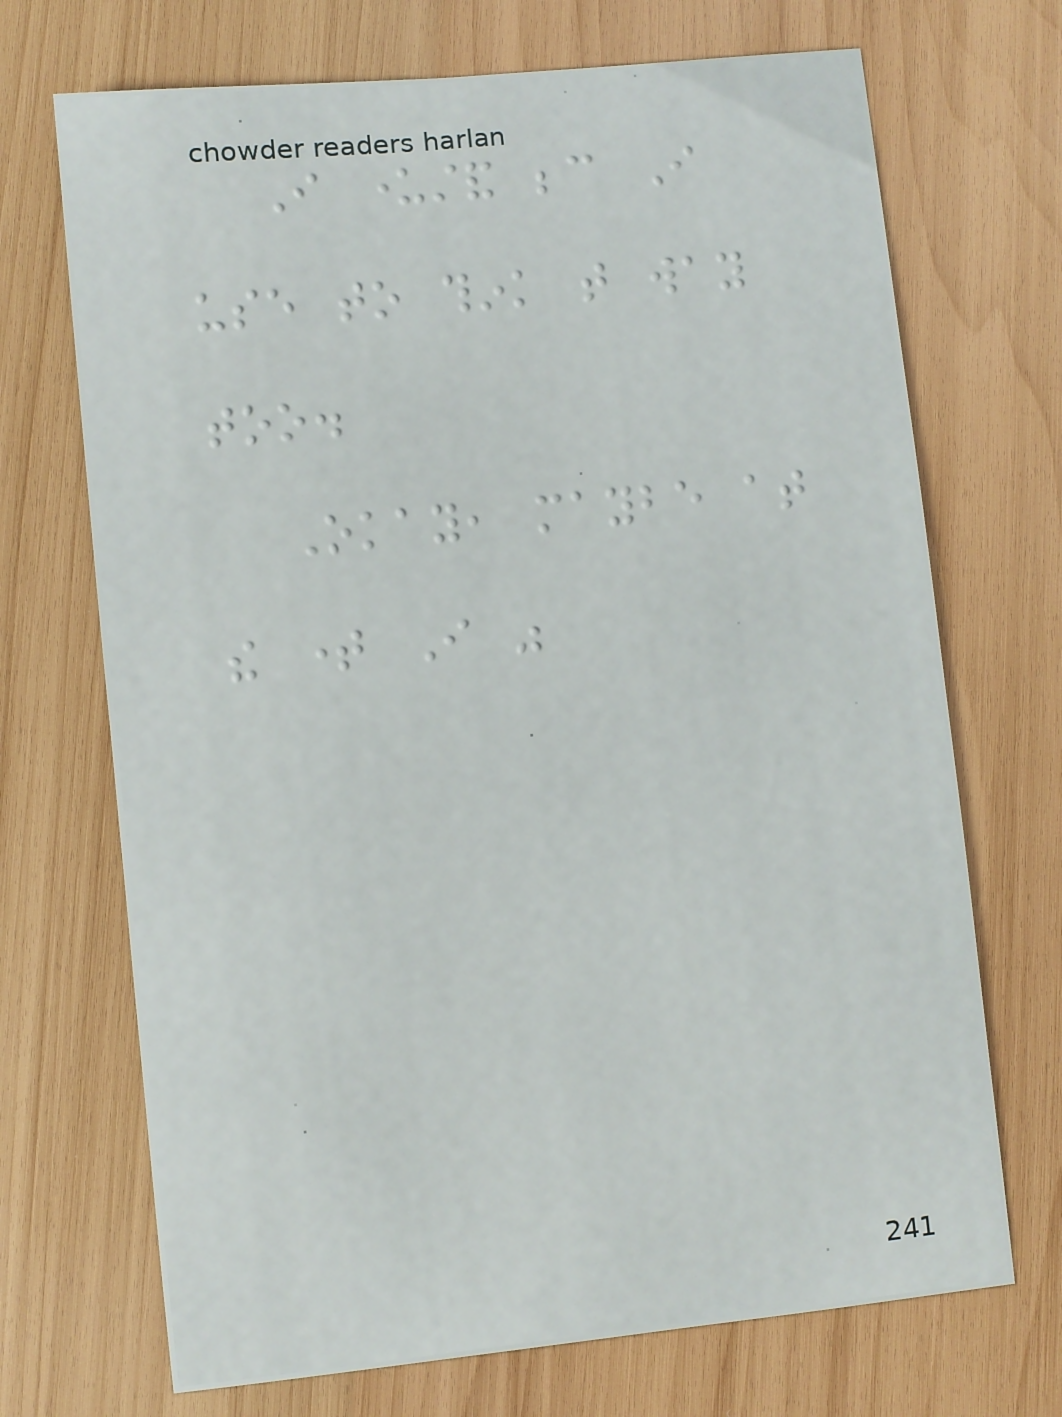I understand because I
use to think that way
too.
Okay, maybe at
the time I was
